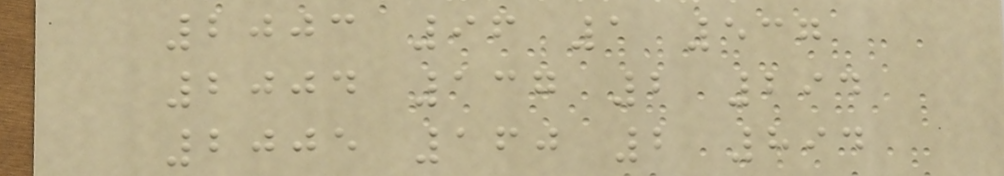2003 96 1 537
2004 137 2 294
2005 160 2 894
